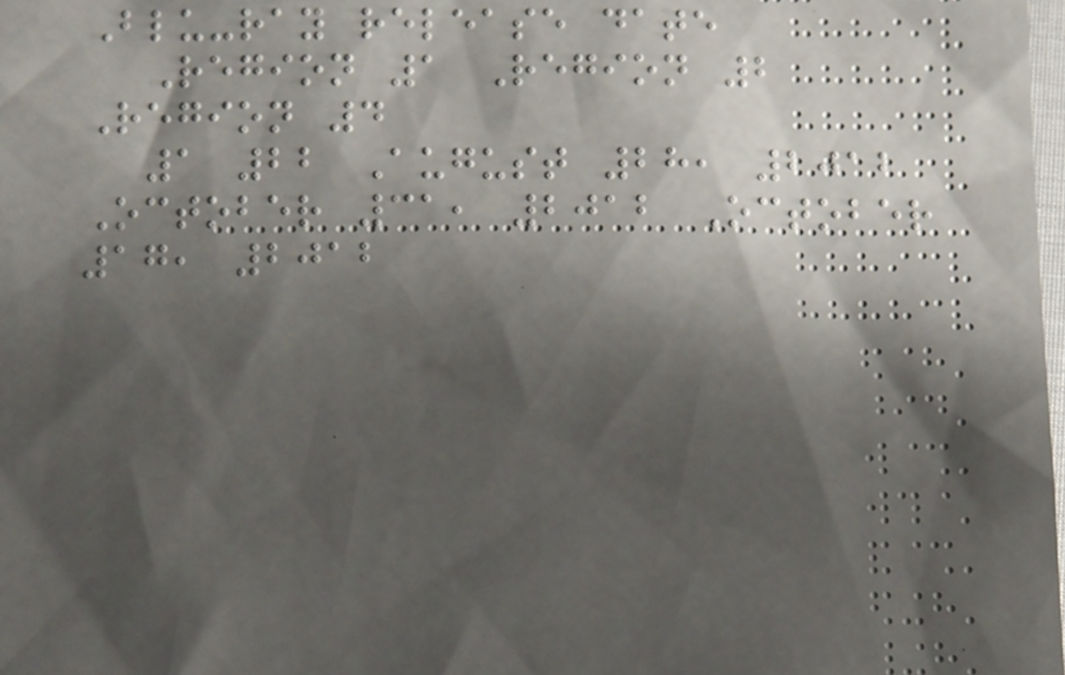Blu-ray release date
Region 1 Region 2
Region 4
1 22 August 28, 2012
October 31, 2012 October
17, 2012
